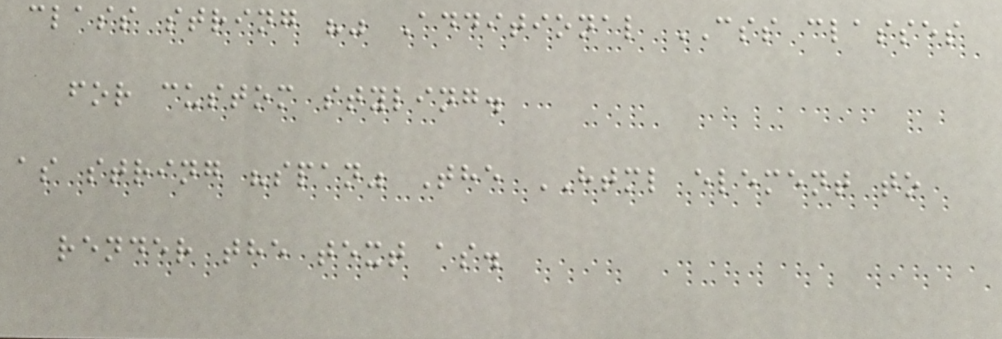class string "" Additional CSS classes
for custom styling.
as string "span" The HTML element to
render the text as.
